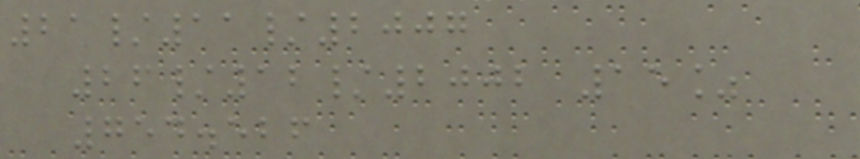21/11/2007
26/12/2002 15%
754.526
